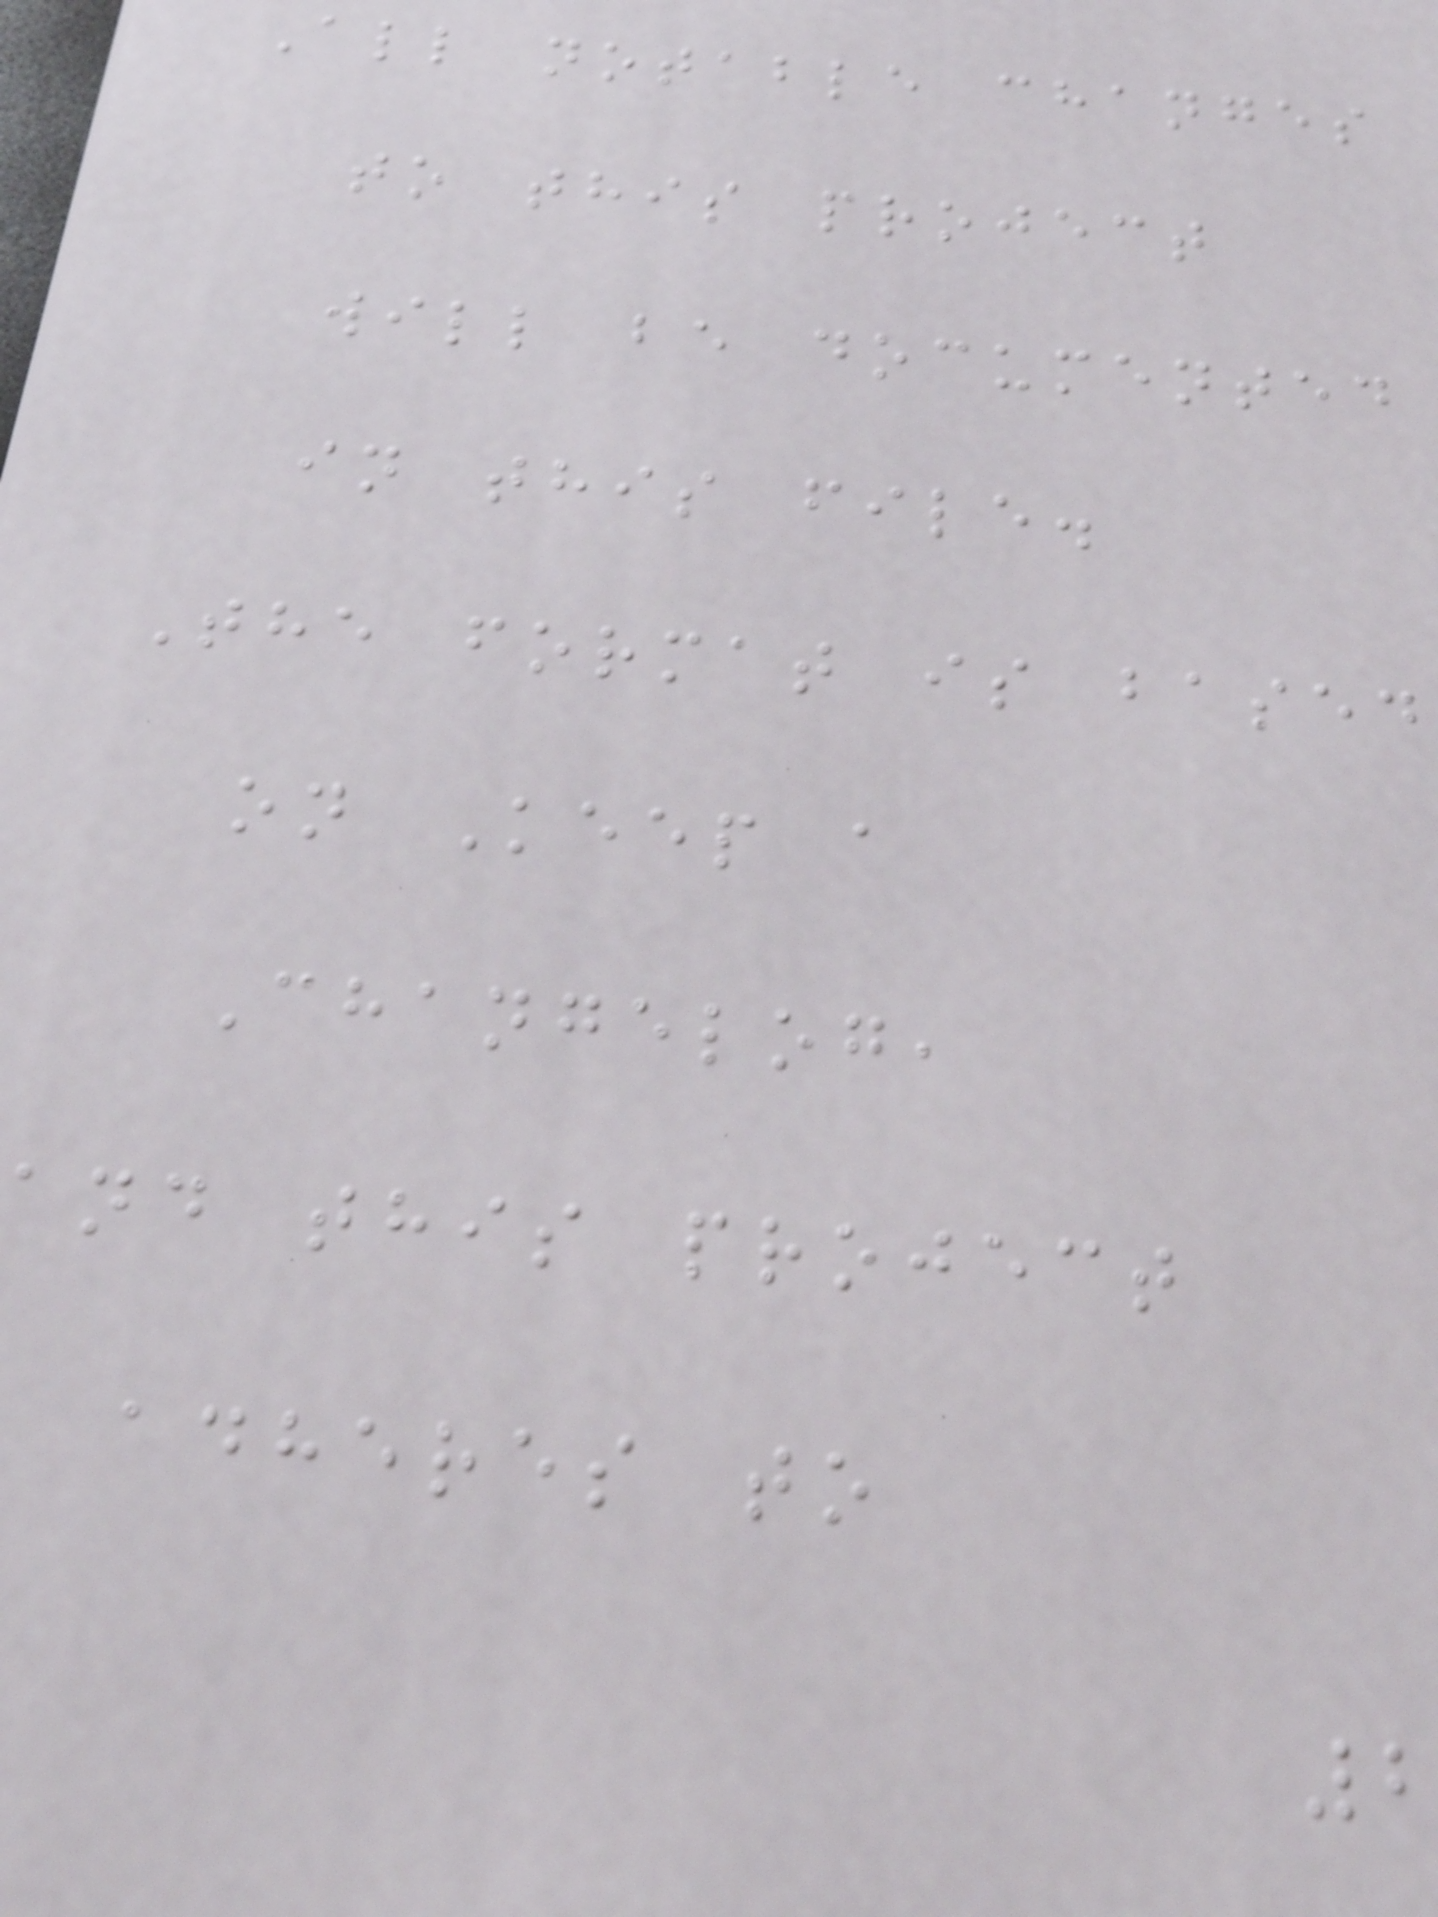All notable changes
to this project
will be documented
in this file.
The format is based
on Keep a
Changelog,
and this project
adheres to
